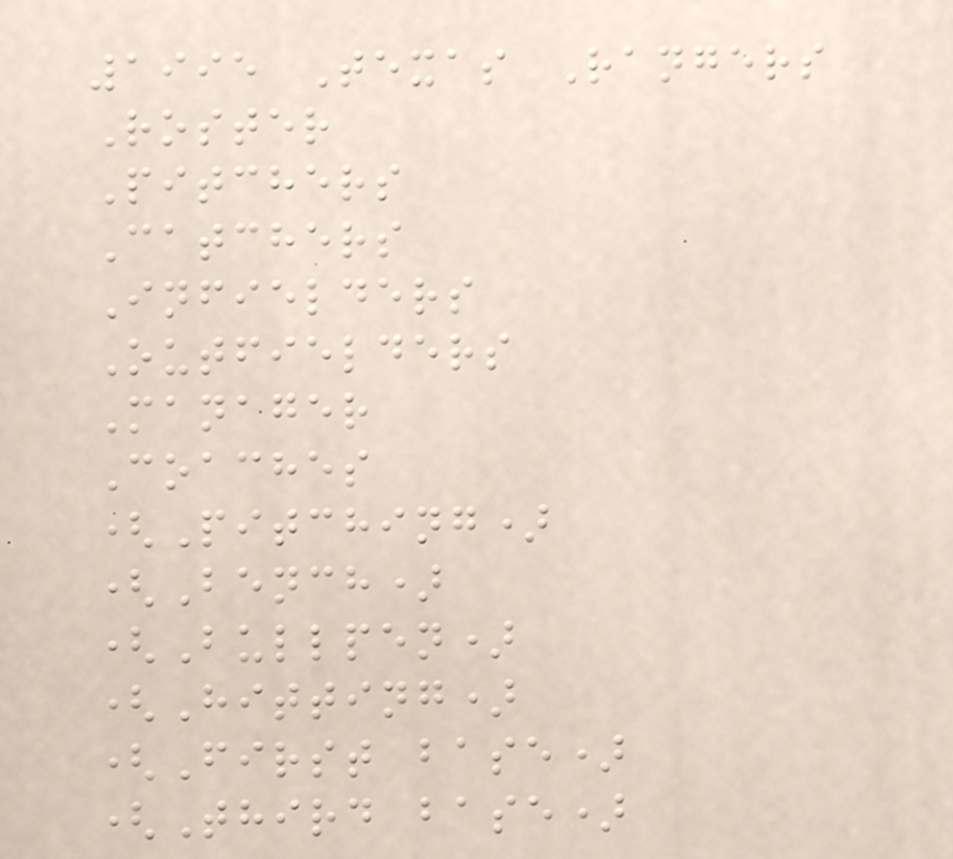1995 Texas Rangers
Roster
Pitchers
Catchers
Infielders
Outfielders
Manager
Coaches
(Pitching)
(Bench)
(Bullpen)
(Hitting)
(First base)
(Third base)
